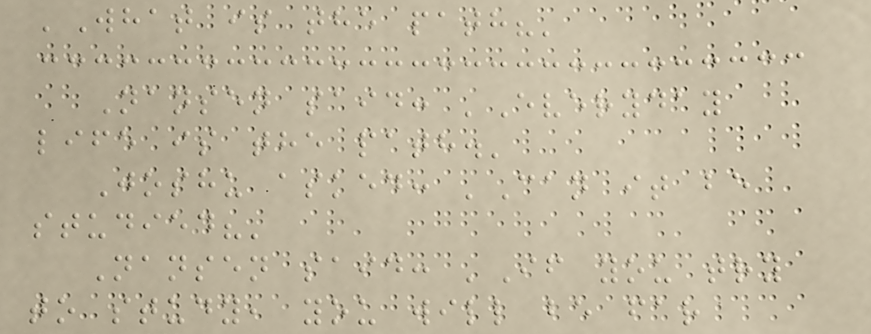'What is the path?'
Nansen said: 'Everyday
life is the path.'
Joshu asked: 'Can it be
studied?'
Nansen said: 'If you try
to study, you will be far
